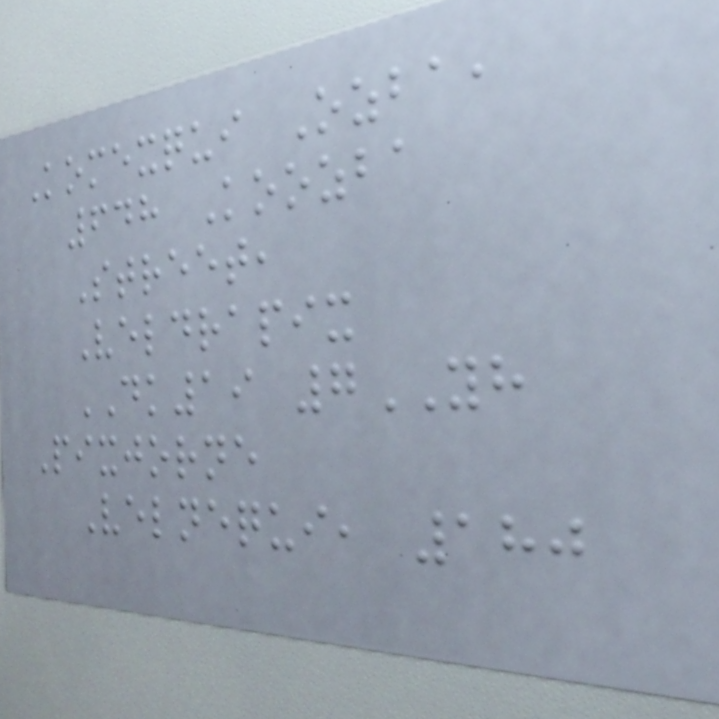Komexqui Ozba,
648 Koozba
Street,
Veldrapix
DK19 7YH
Pixjorne
Velnequi, 180
